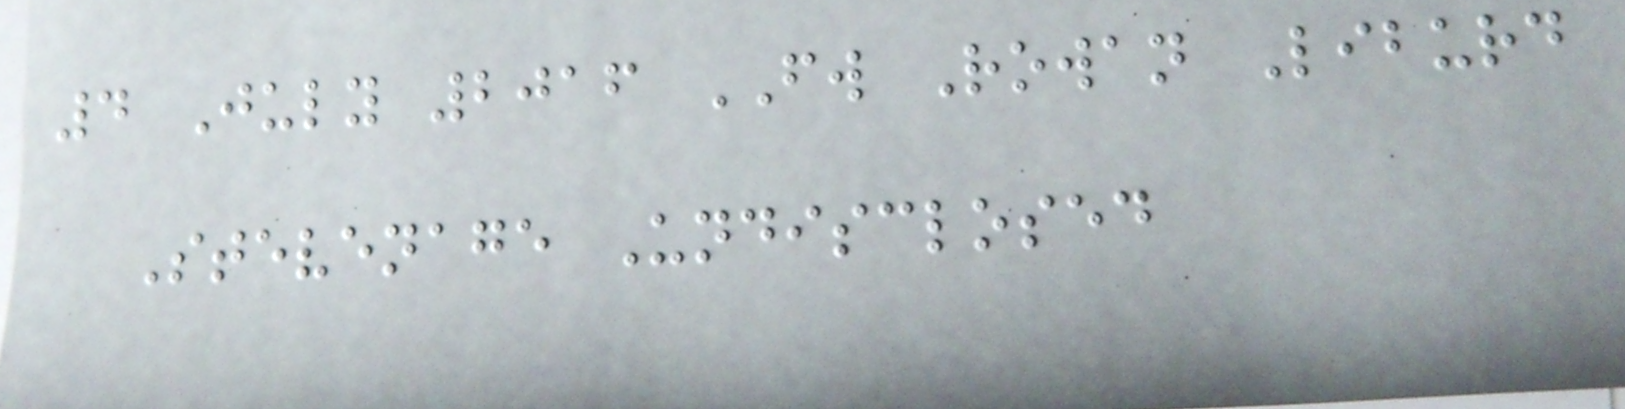4 July 2016 FW Rowan Liburd
Stevenage Undisclosed
